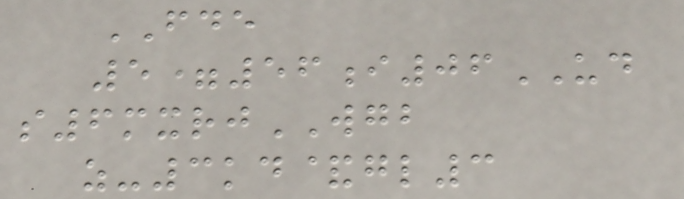FDE
5=56i06UD
s6mxrjWGB
z-3kd&gl3
